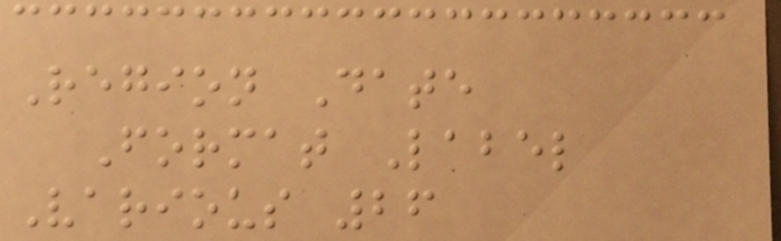Region Date
Format Label
Various 26
